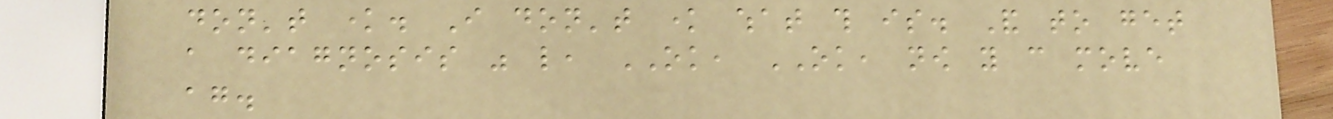don't know. I don't know what this is. And to get
a diagnosis was like, OK, OK, now you can move
again.
